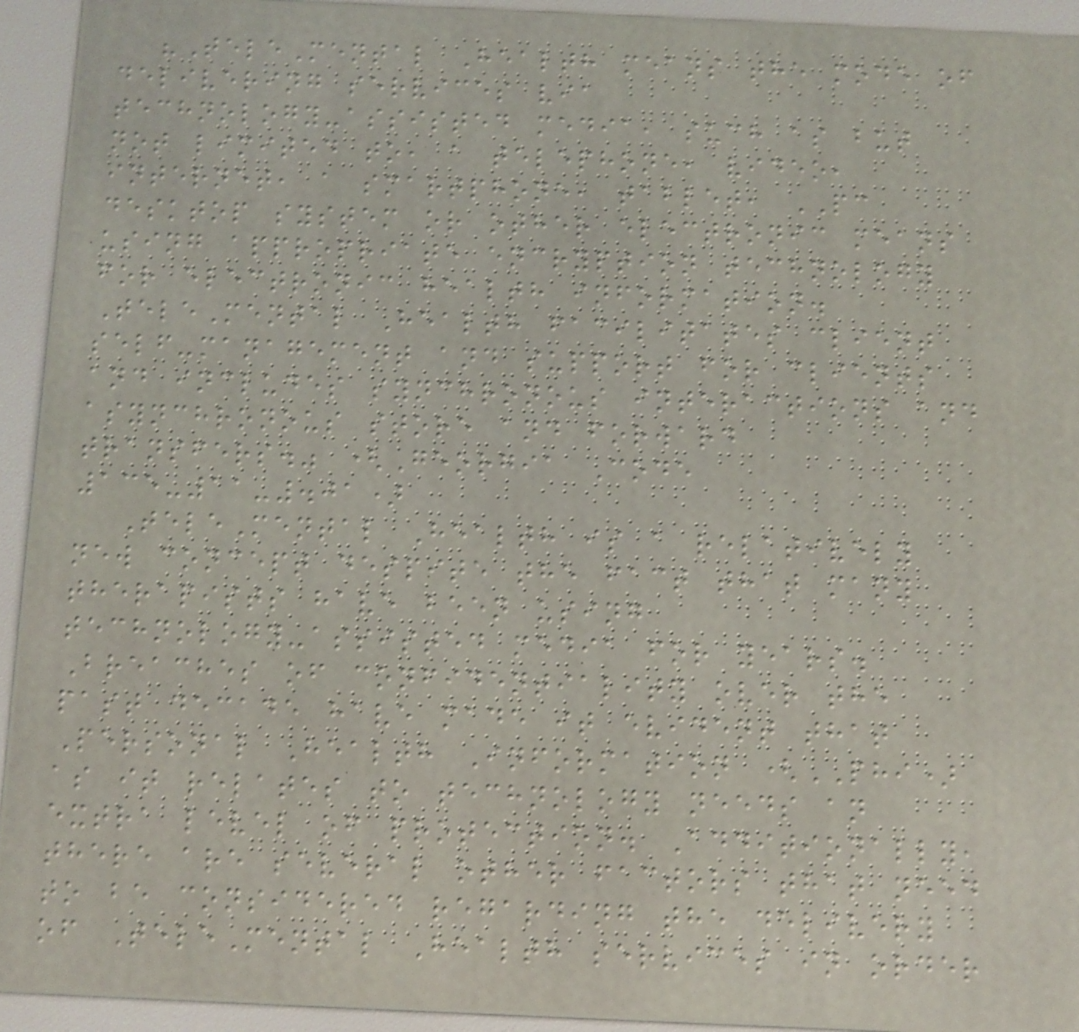"TeleMental Health means the mode of
delivering services via
technology-assisted media, such as but
not limited to, a telephone, video,
internet, a smartphone, tablet, PC
desktop system or other electronic means
using appropriate encryption technology
for electronic health information.
TeleMental Health facilitates client
self-management and support for clients
and includes synchronous interactions and
asynchronous store and forward
transfers." (Georgia Code
135-11-.01)
TeleMental Health is a relatively
new concept despite the fact that many
therapists have been using
technology-assisted media for years.
Breaches of confidentiality over the
past decade have made it evident that
Personal Health Information (PHI)
as it relates to technology needs an
extra level of protection. Additionally,
there are several other factors that need
to be considered regarding the delivery
of TeleMental Health services in order
